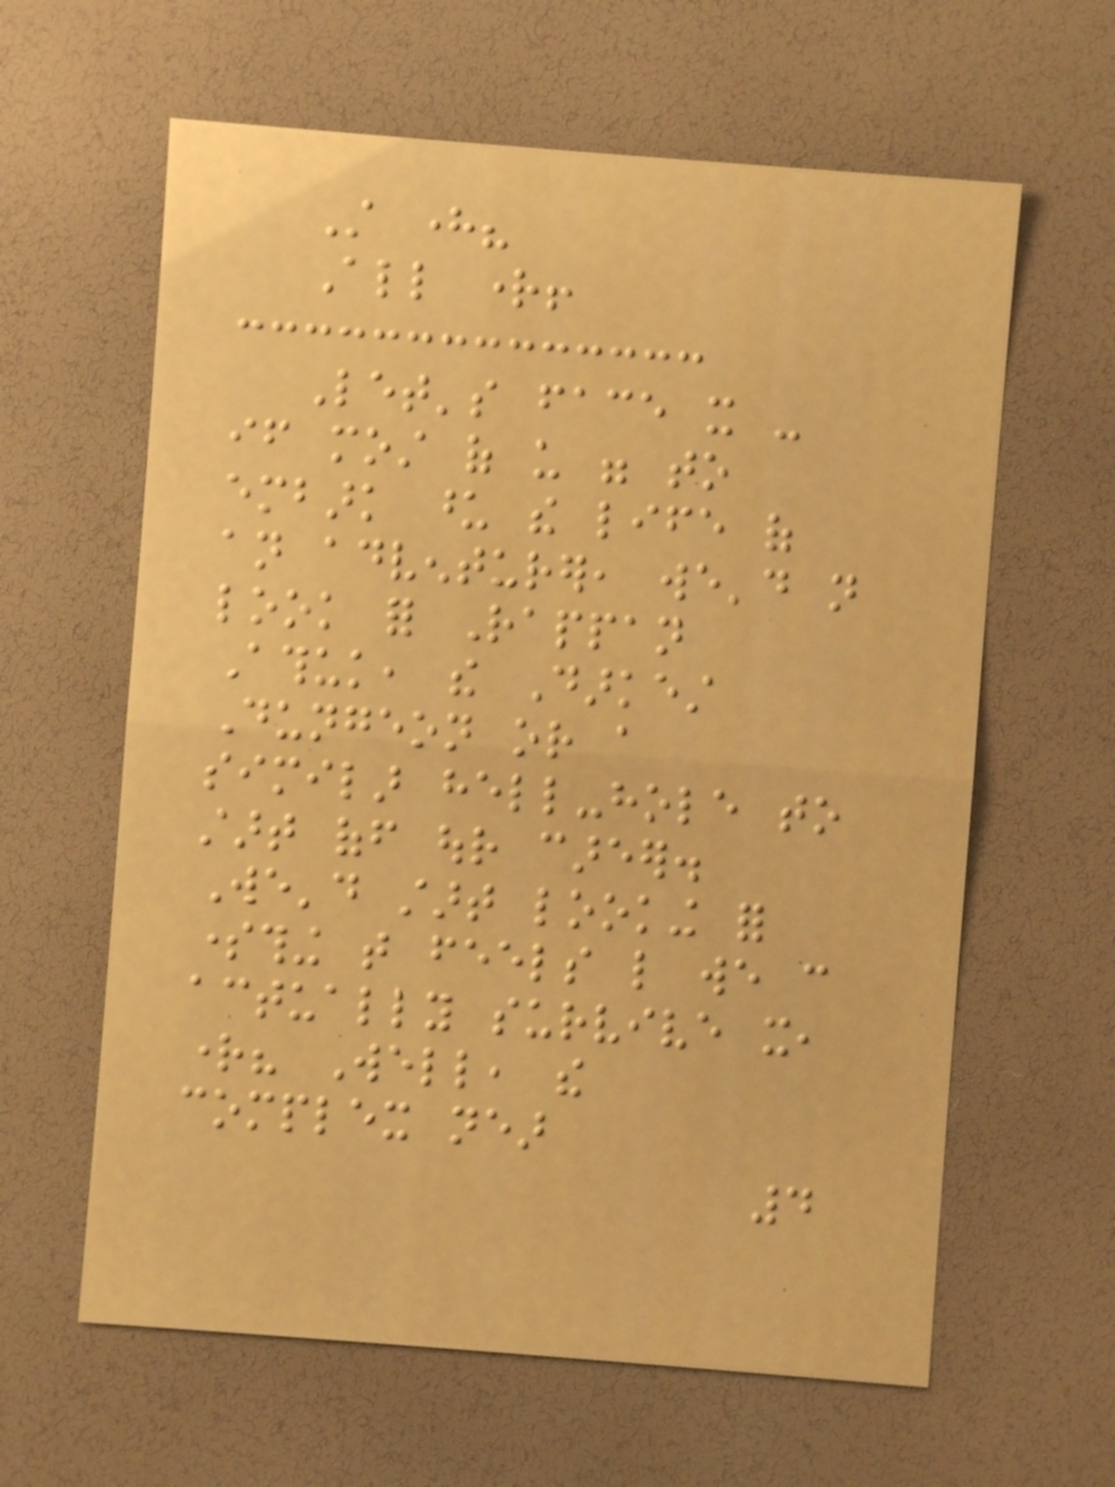Still here?
All right!
Let's face it -
if most of us were to
embark upon the life of
an adventurer, we'd not
look for Rappan
Athuk, the Darkest
Dungeon or a
similar hell-hole to
start off our career.
We'd start looking for
something that feels like we can
actually survive it,
right? Well, the
complex near
4
